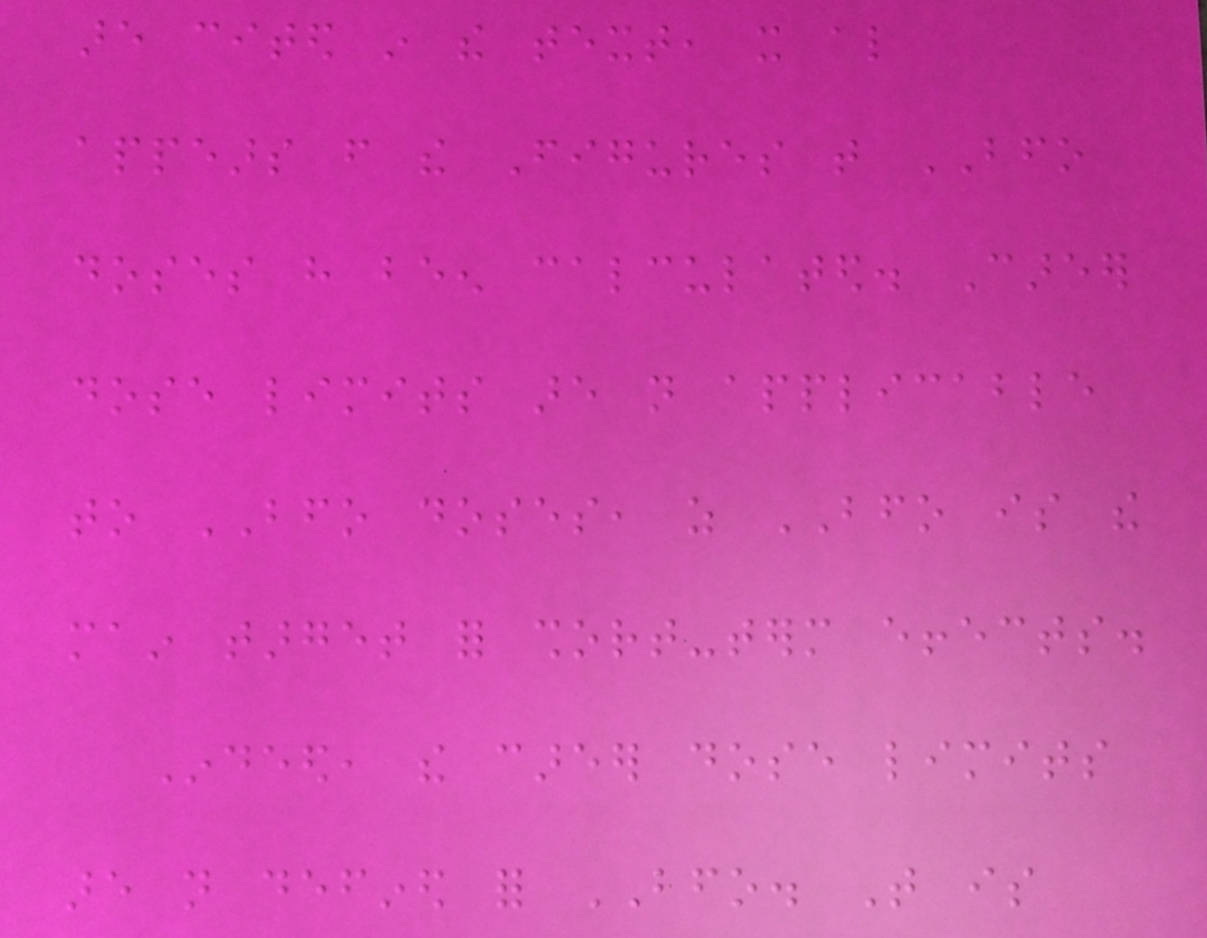are cited in the text, it also
appears from the Figures that BFO
doses have been calculated. Career
dose limits are not applicable
to BFO doses, as BFO is the
main target for short-term effects.
Indeed, the career dose limits
are not defined for BFO. That is
